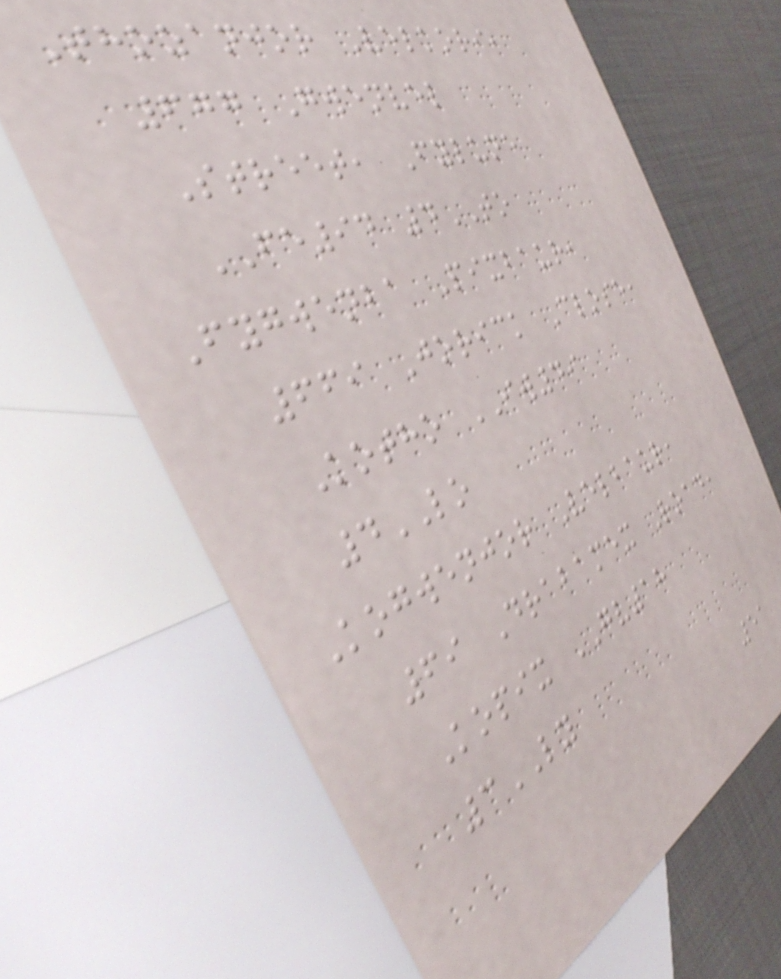Thozanjor Velkori,
677 Gwenvel
Street, Fylune
FE94 4TO
Fygwenba Pixbaur,
669 Jorick Close,
Kotho IW49
4LO
Kogwenjor Velbaur,
69 Drabamex Road,
Kopix GV18
3LY
51
